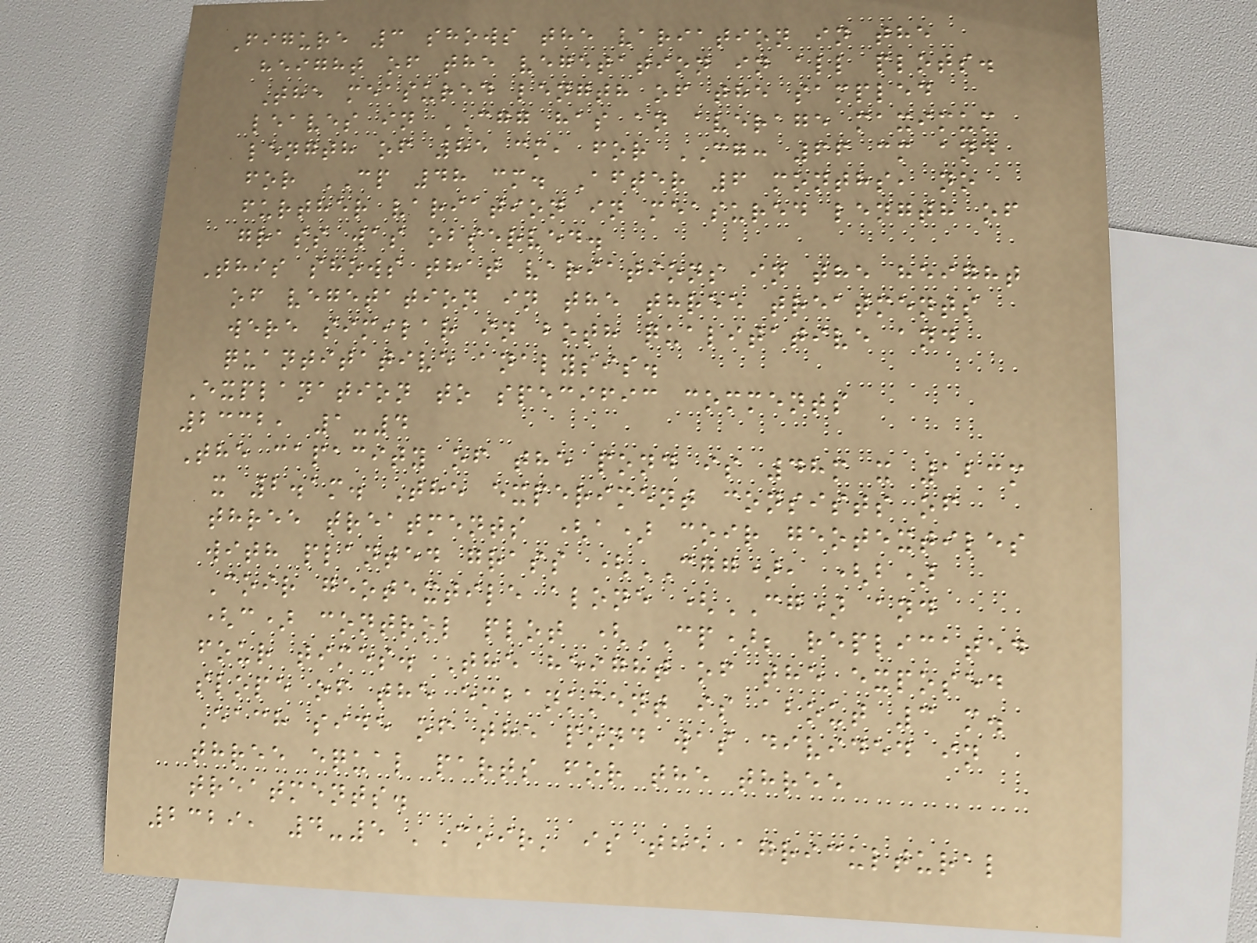Figure 3 shows the variation in the
height of the vegetation in all plots.
The measured length of the sampled
leaves in CGG has an average maximum
length of 85 cm, for CG: 66 cm and
for CP 48 cm. After 6 months, no
further variation in measured length of
grass was observed.
This shows that variations in the height
of vegetation in the three treatments
were similar in both qualitative and
quantitative analysis.
Explanation to specific comments
2332, 1-4
The capacity of the pond is 48m x 123m
x 2.1m. The experiment consists of
three treatments (a) coir geotextiles
with planted grass (CGG), (b)
Coir geotextile alone (CG) and
(c) control plot (CP); replicated
four times. The height of the exposed
slope of the embankment is about 3 m.
Each side of the pond was divided in
three equal parts for the three
treatments.
2329, 4-5 'Coir' is the agricultural
